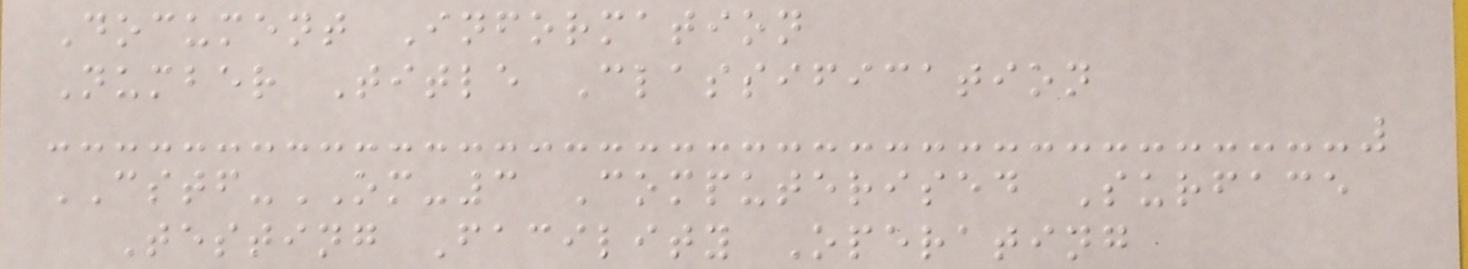Document Information
Number Title Classification
CSTF-OM-3 Computerised Surface
Testing Facility Operating
